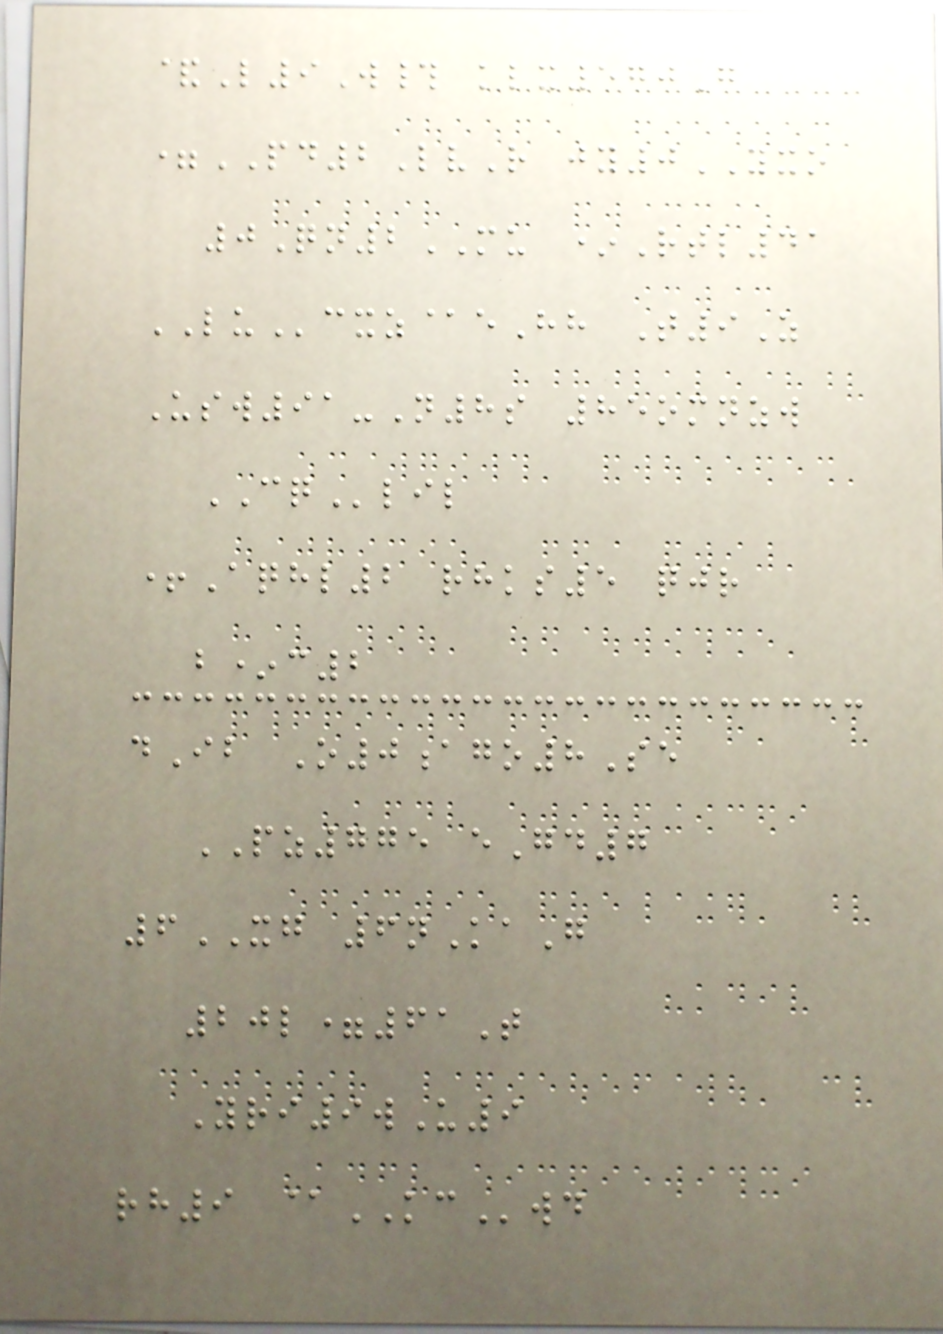&L9W# klx570G
=PD2LvR jy0YXO
0Qn2MU *Rtl41
LUcxz@eHh T9Z
Usw91-N8s 85omnzw
CQlil
+Aqhl2 rhks5 qjr
b*c2
dIb O0ago8Se
PZ775 eGd7
6XG 6nKaG
20l=61T
Yri9wU9
rh9 @KCwd
